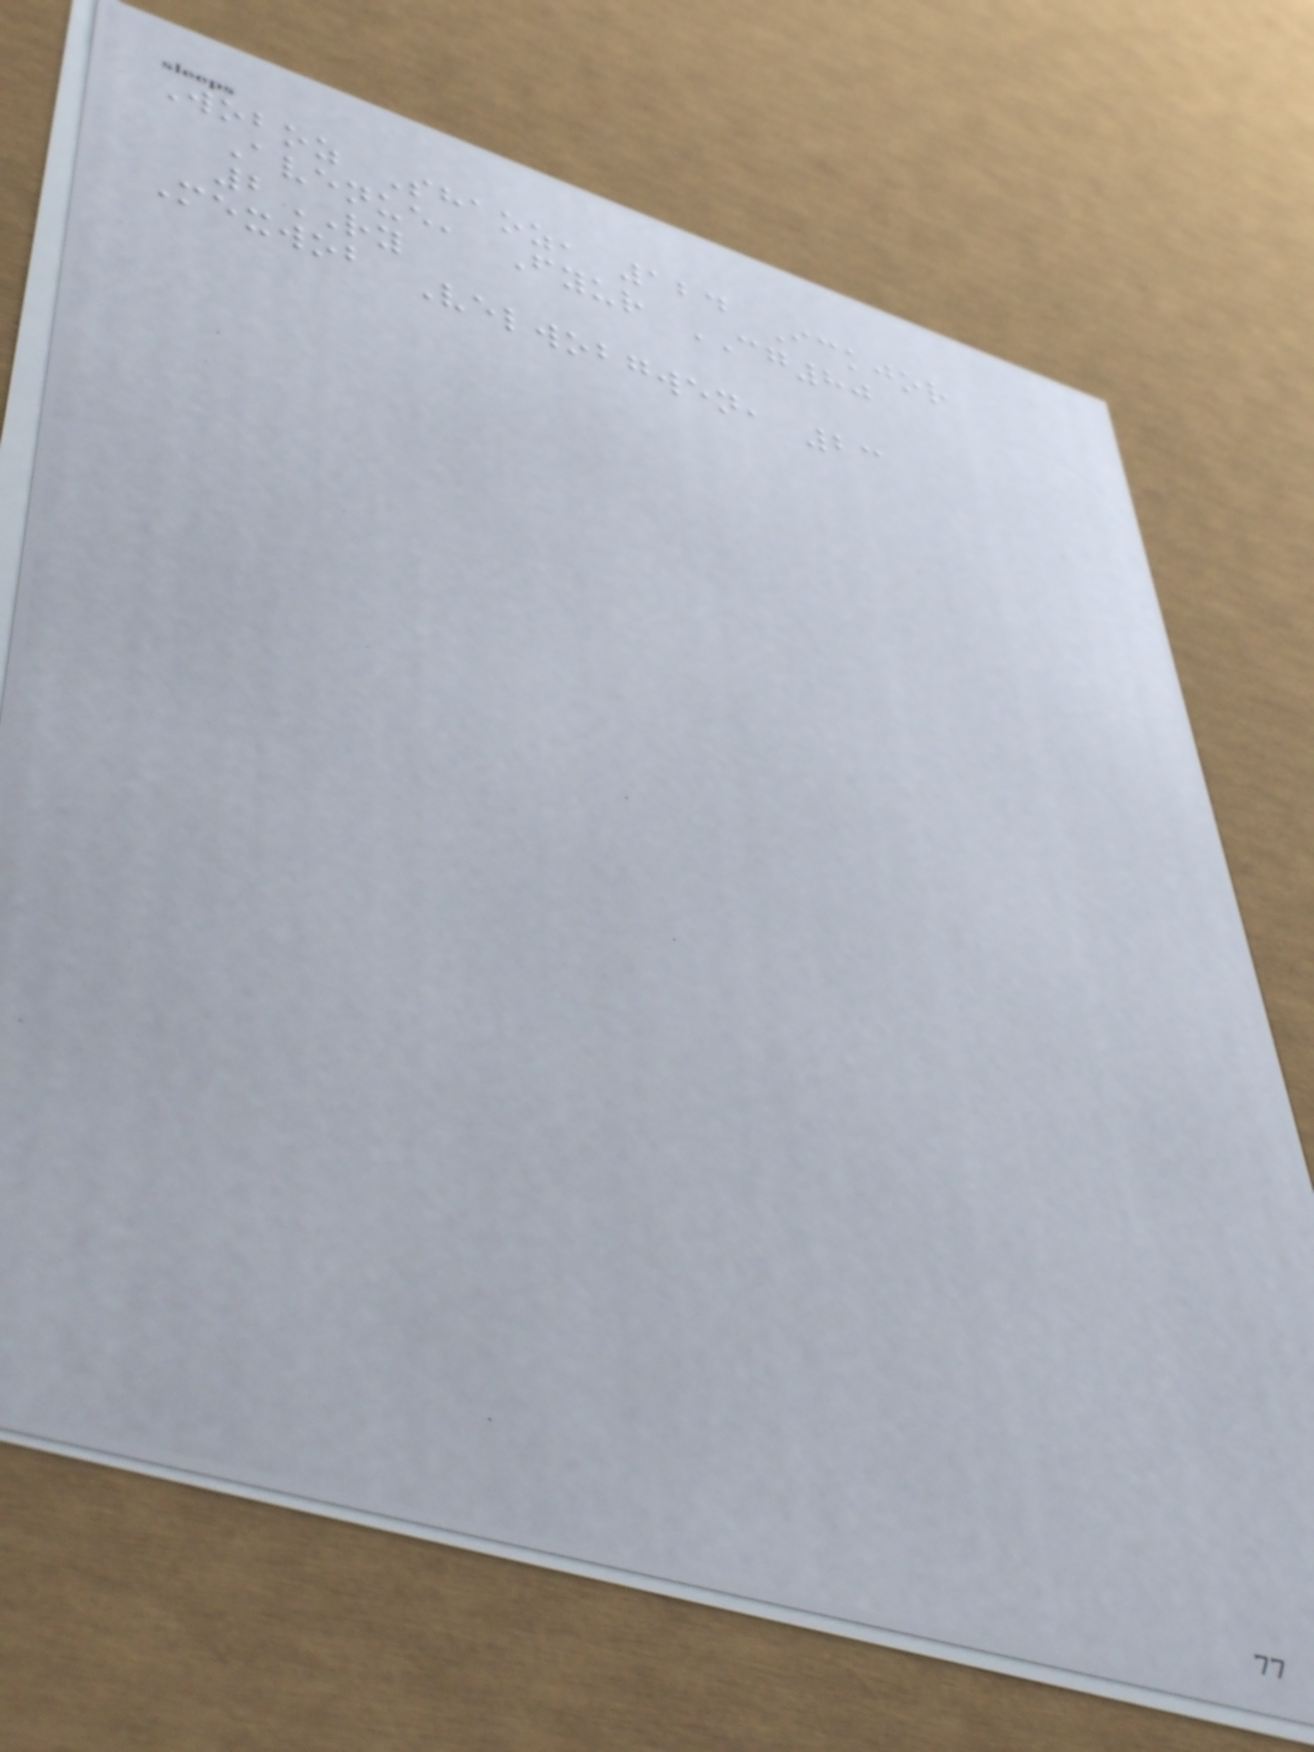Woboz Shaoz, 124 Ickjor
Avenue, Fyur CG80
2RY
Mexwob Velwobgwen, 23
